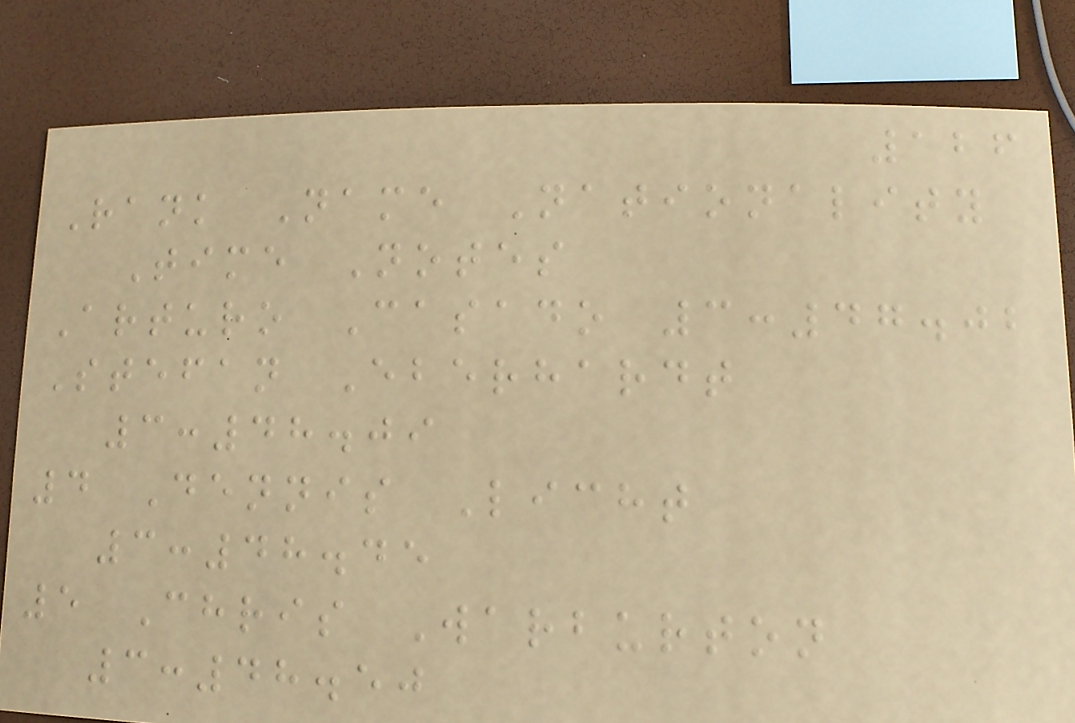126
Rank Name Nationality
Time Notes
Arturo Casado 3:47.02
Stefan Eberhardt
3:48.09
4 Dennis Licht
3:48.45
5 Chris Warburton
3:48.50
